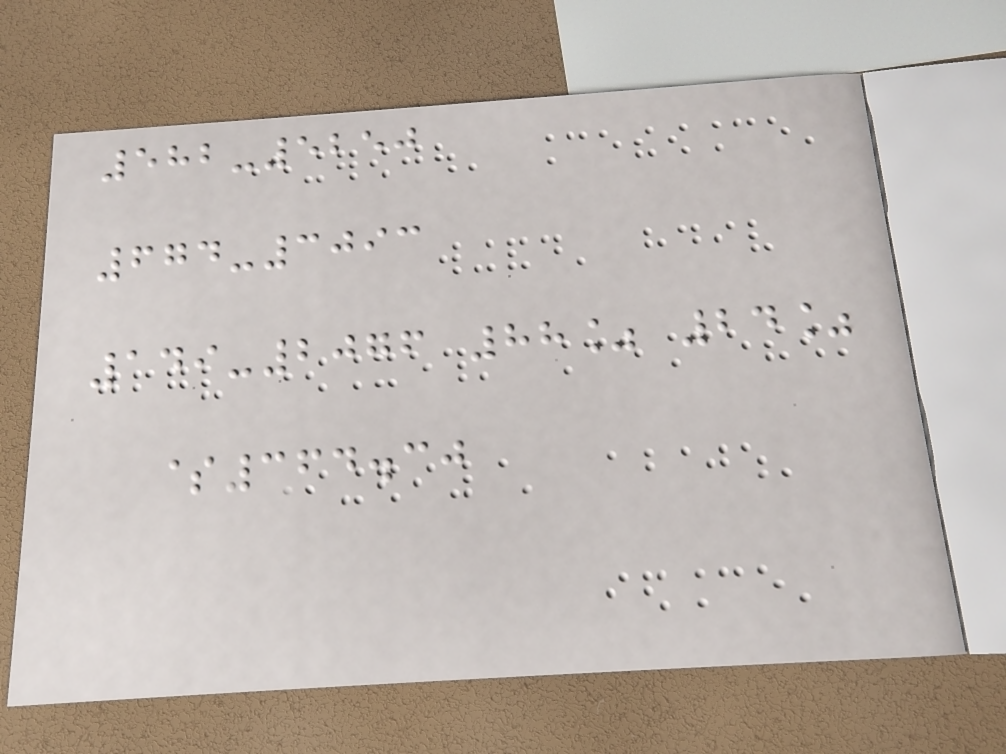582-5250
674-3093
149-2076 88% 24%
$364.30
